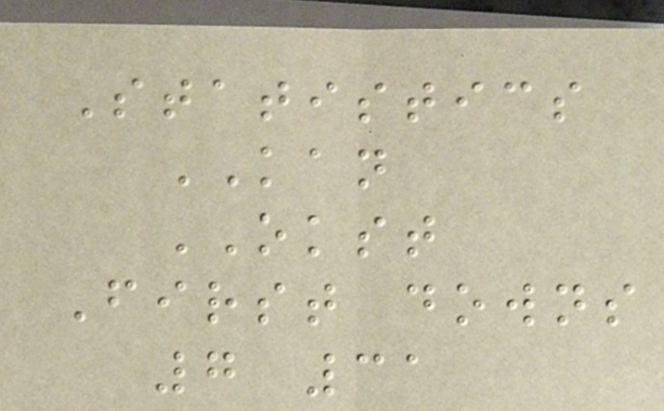Statistics
KAN
OKST
First downs
7 31
